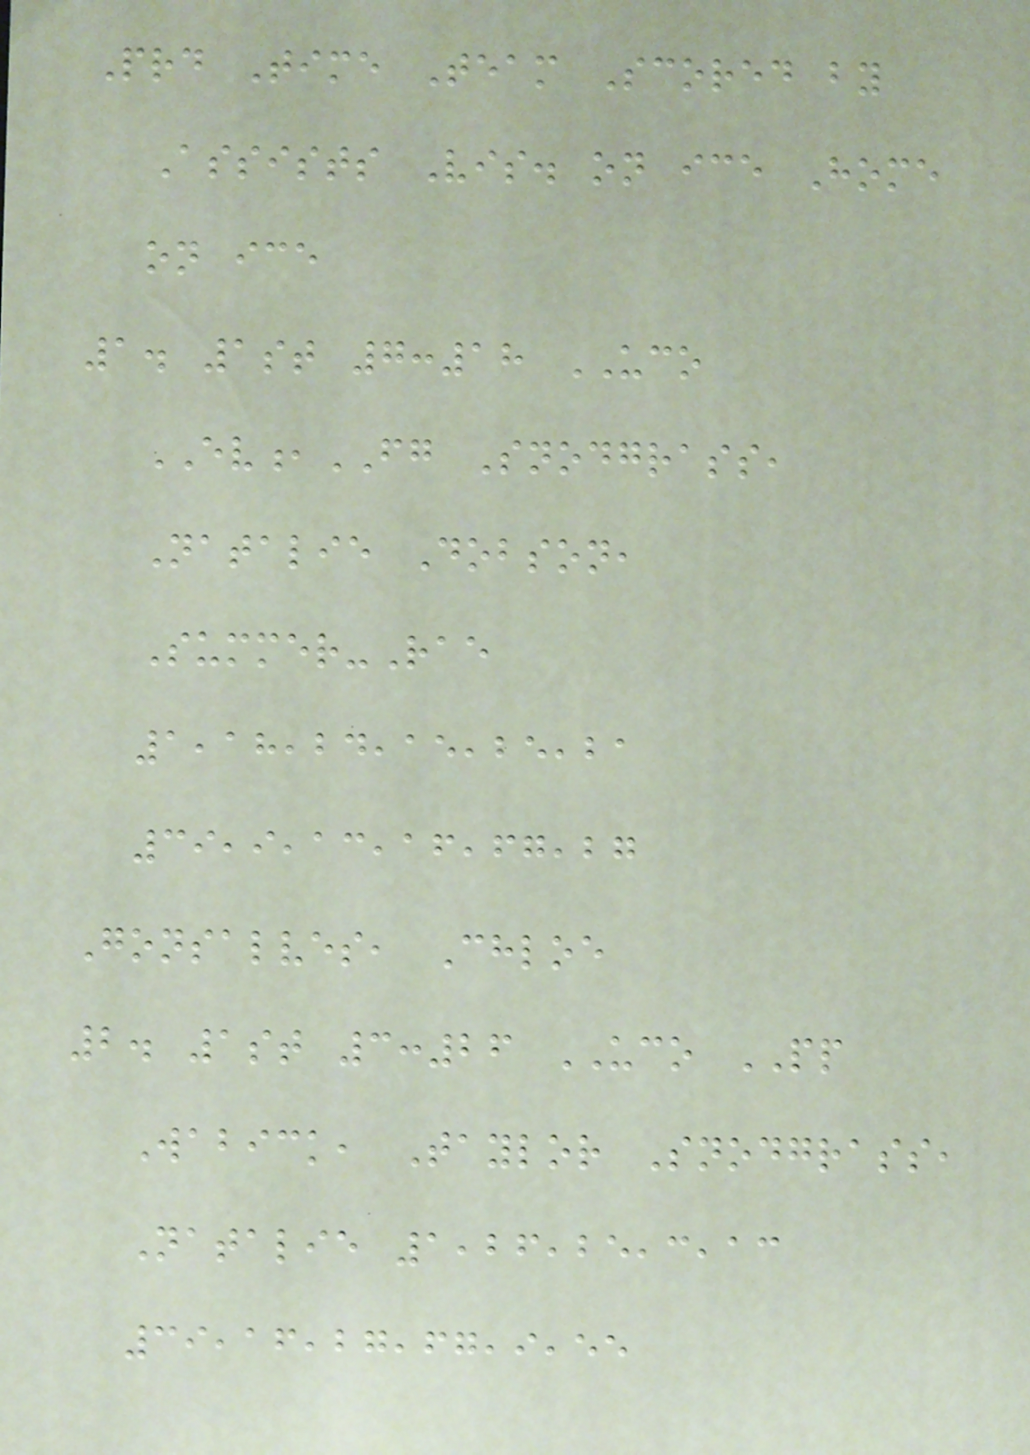Prd Time Team Scored by
Assists Vis. on ice Home
on ice
1. 1st 7:18 UCO
EV,FG Snodgrass,
Natalie Dobson,
Summer-Rae
1,18,24,15,25,21
39,9,13,16,67,27
Gonsalves, Chloe
2. 1st 3:26 UCO PP
Wabick, Taylor Snodgrass,
Natalie 1,26,25,3,13
39,16,27,67,9,55
